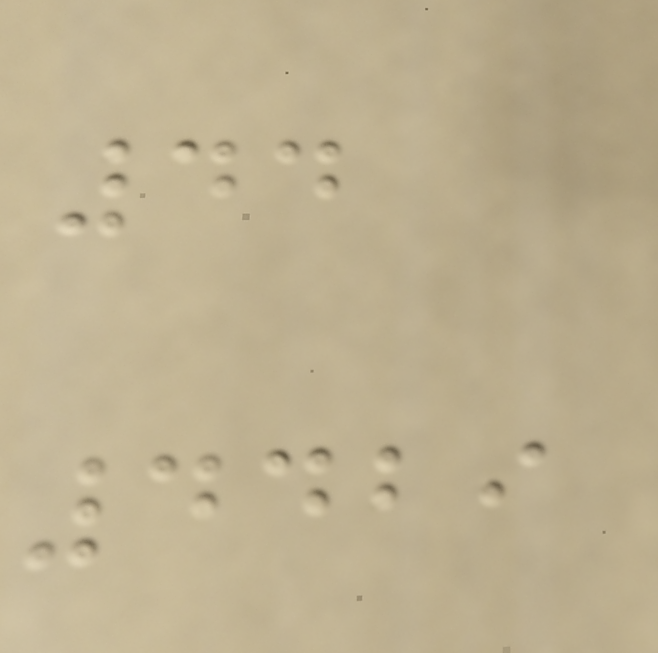44
4429
